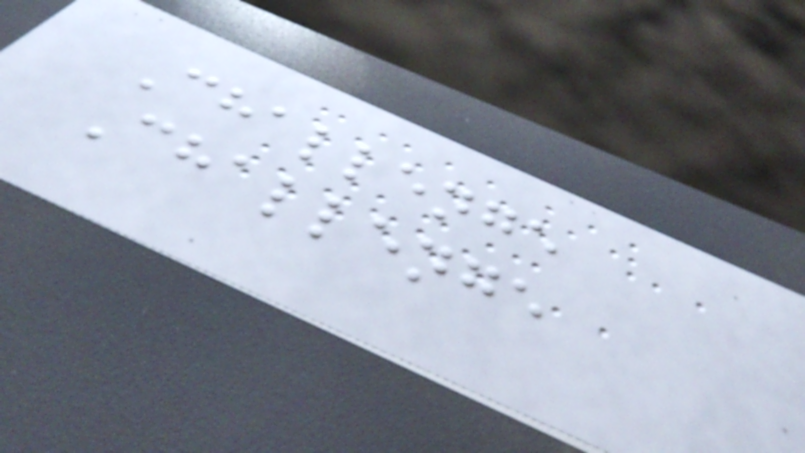Challenge
Challenge
